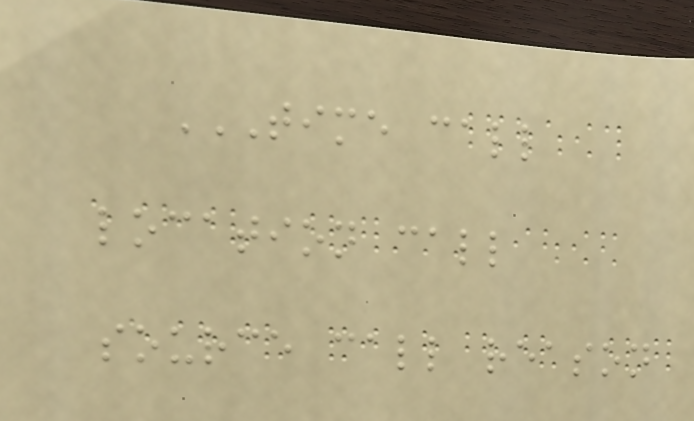TIME CALL
LOCATION CALL
SOURCE CALL REASON
